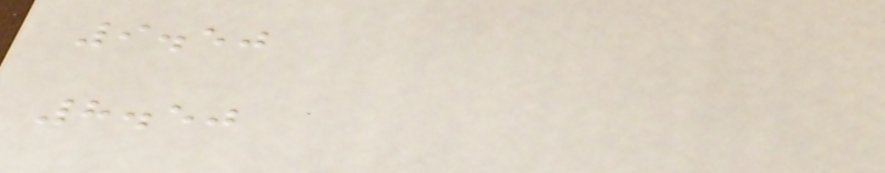9.50
8.50
